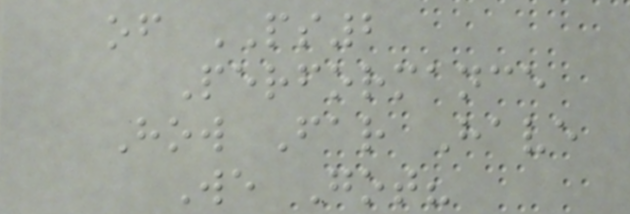of PS2
Performance
How Far Have
We Got?
